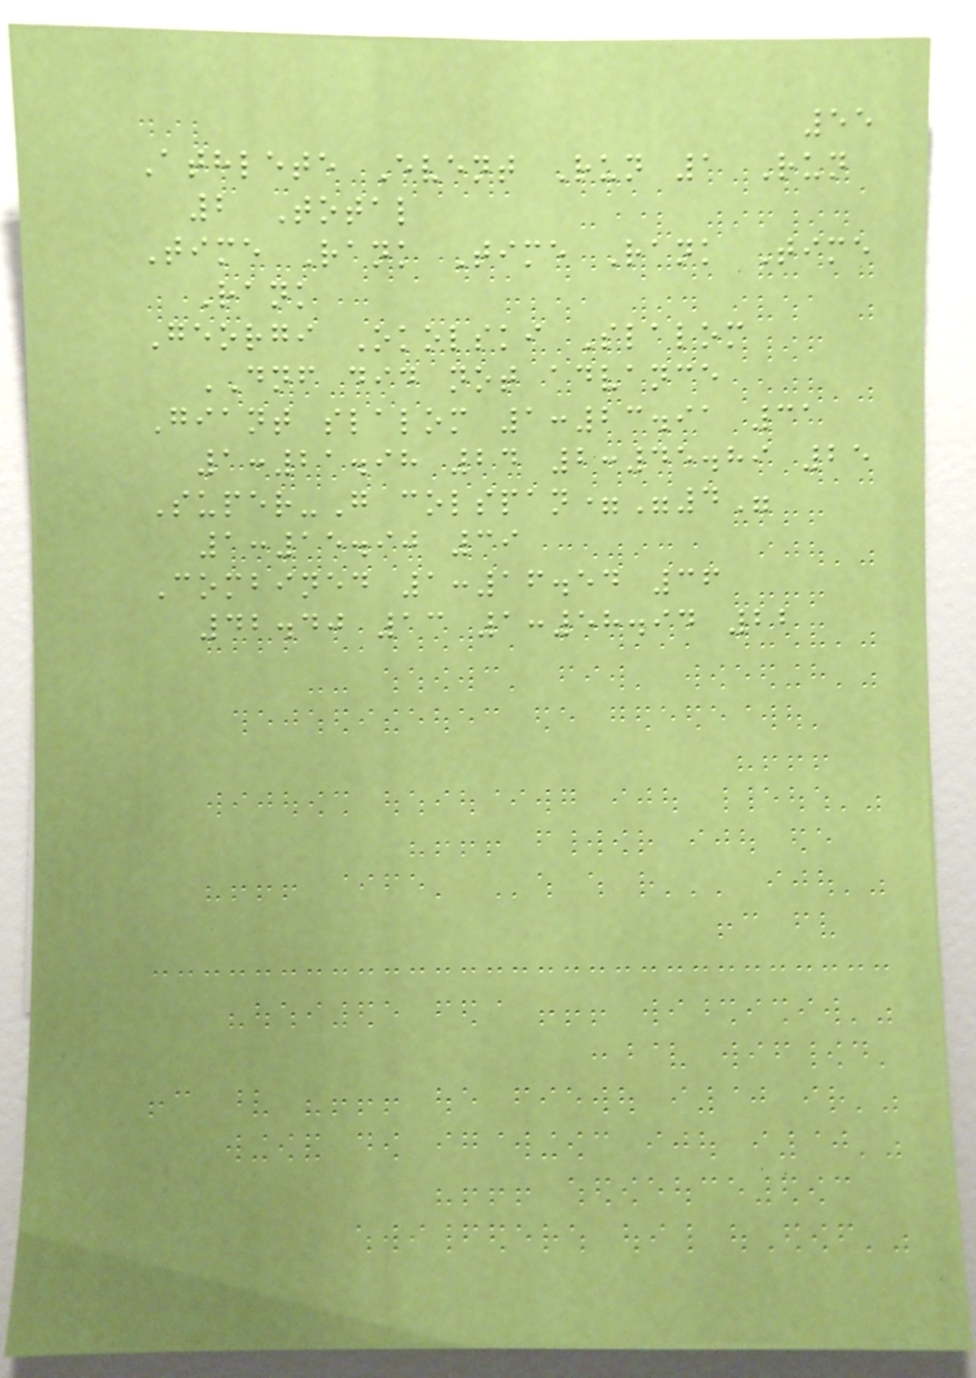55
Athlete Event Run 1 Run
2 Total
Time Rank Time Rank Time
Rank
Georgi Okolski Slalom
DNF did not advance
Giant slalom 1:23.91 31
1:21.98 24 2:45.89 25
Super-G colspan="4"
1:15.90 39
Combined 1:16.54 36
42.40 13 1:58.94 22
